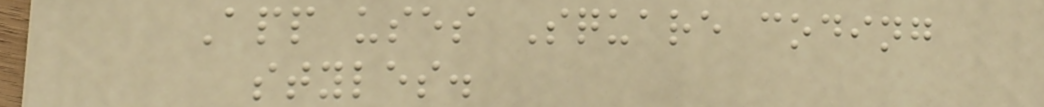App uses Square coding
styles.
